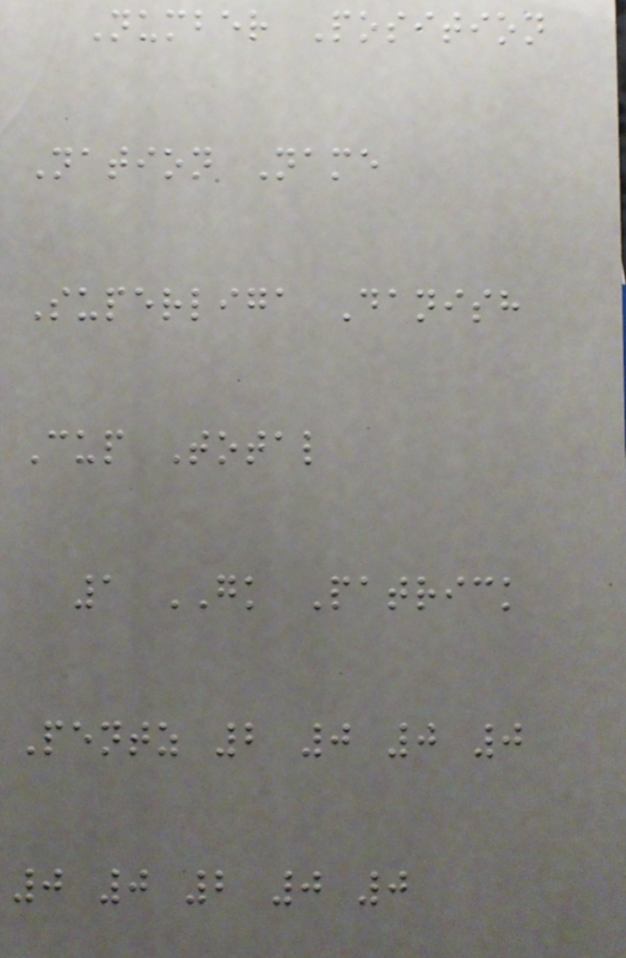Number Position
Nation Name
Superliga Danish
Cup Total
1 GK Patrick
Pentz 2 0 0 0
0 0 2 0 0
